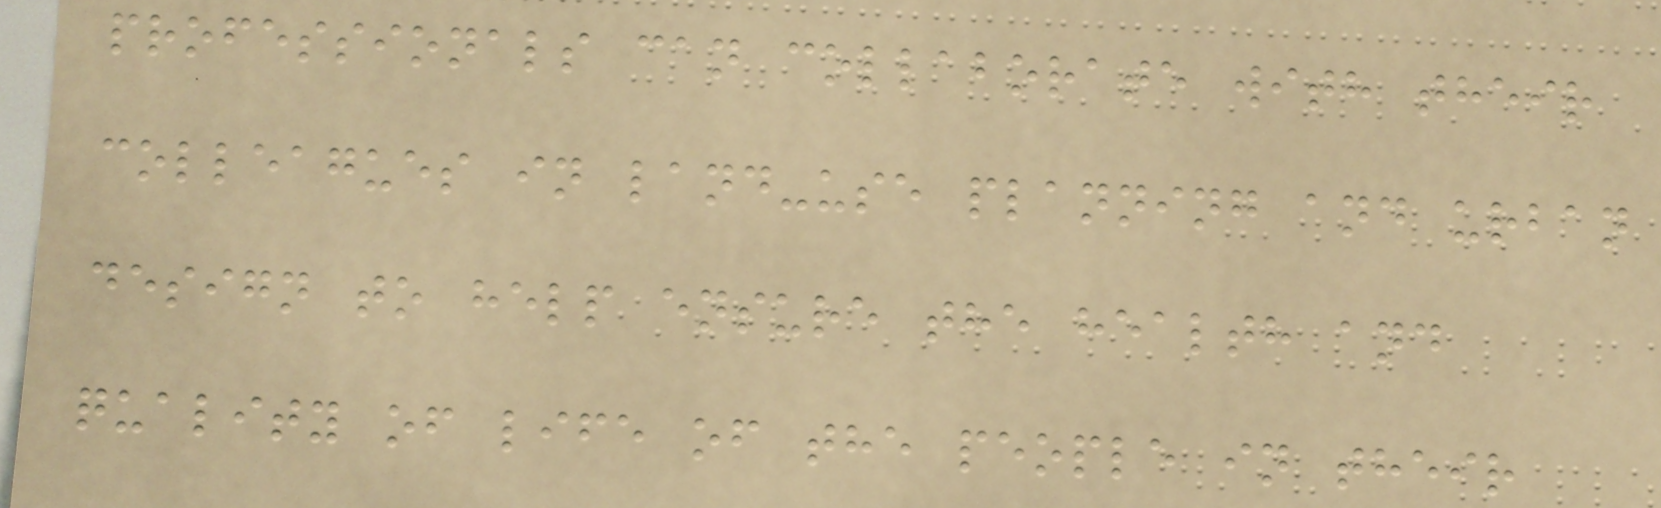professionals can collaborate with their
colleagues in land-use planning and urban
design to help ensure the health and
quality of life of the people in their
